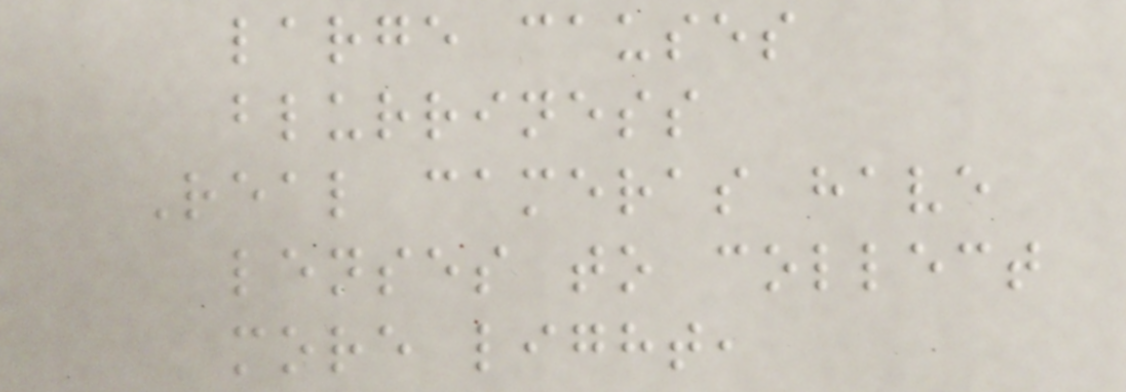large causes
blurriness
Real cameras have
lenses to collect
more light,
